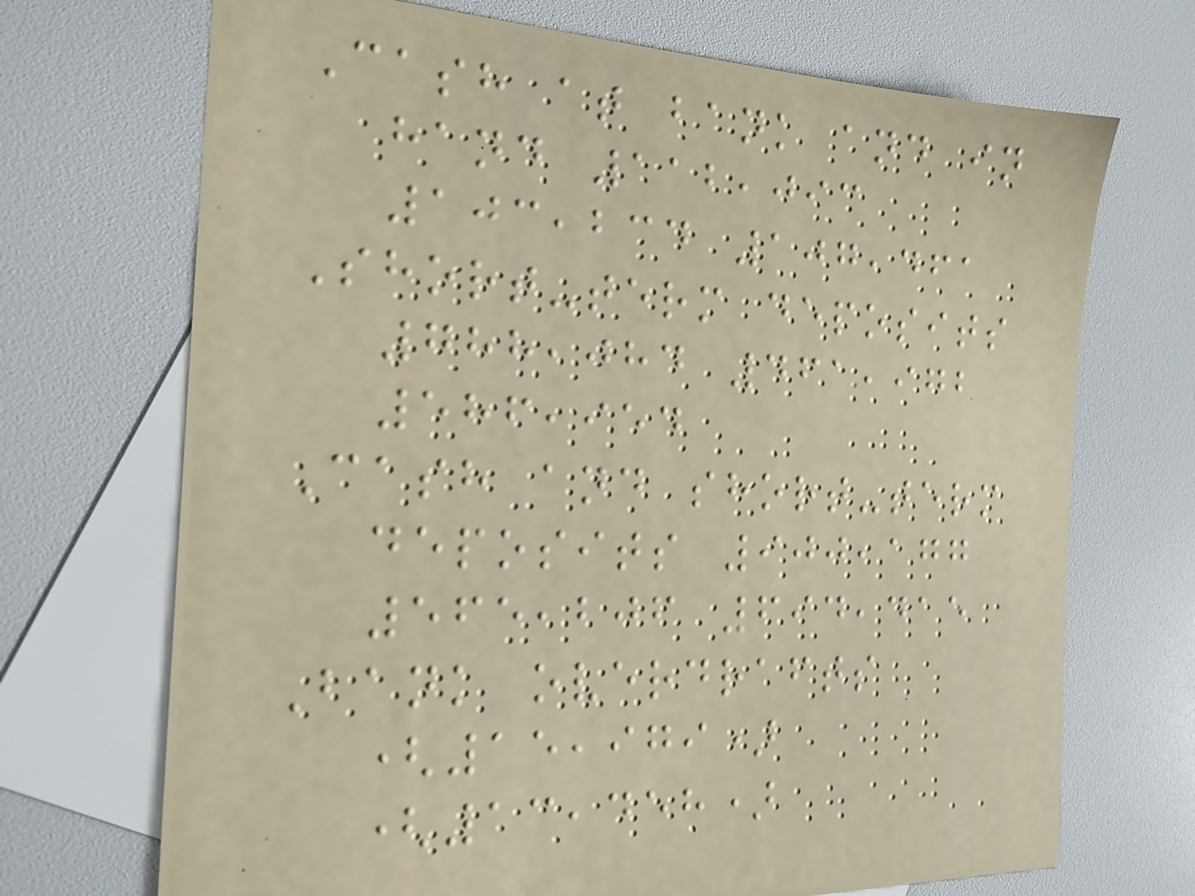Cash at bank and in
hand 112,093
103,234 107,461
Short-term deposits
788,084 461,972
586,954
Cash and short-term
deposits 900,177
565,206 694,415
Bank overdrafts
(15,979)
(13,458)
